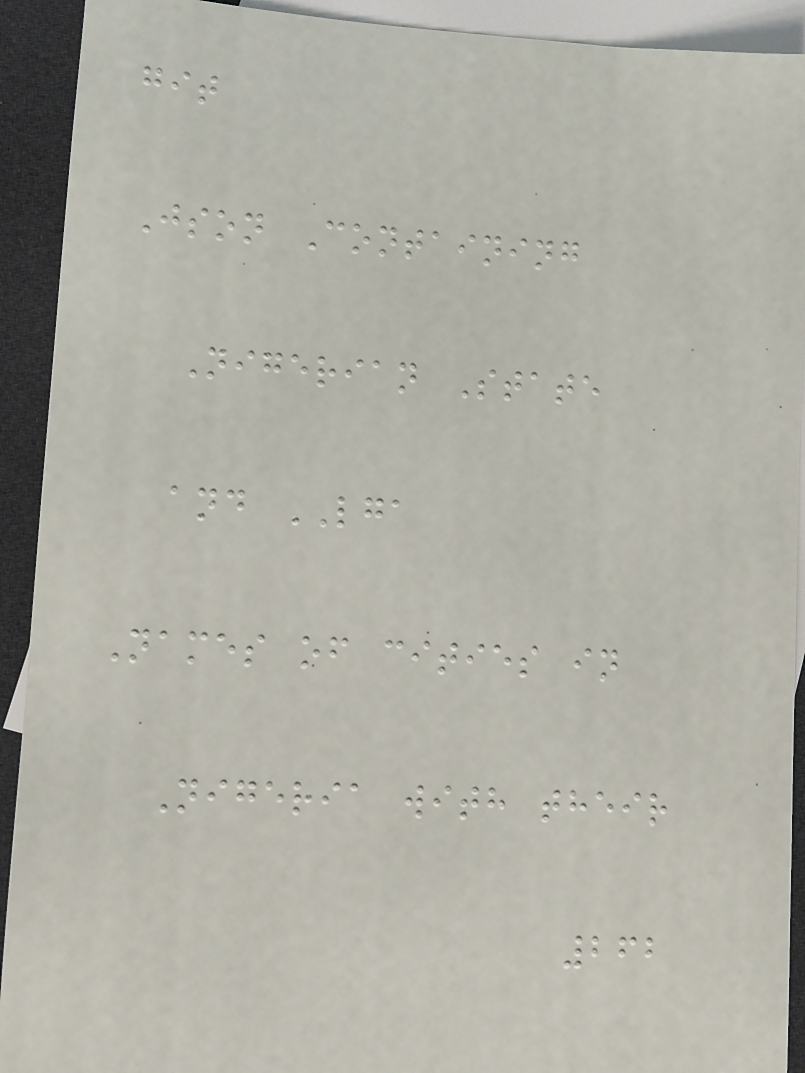git
Json Containing
Nigerian State
and LGA
Names of cities in
Nigeria with their
262
